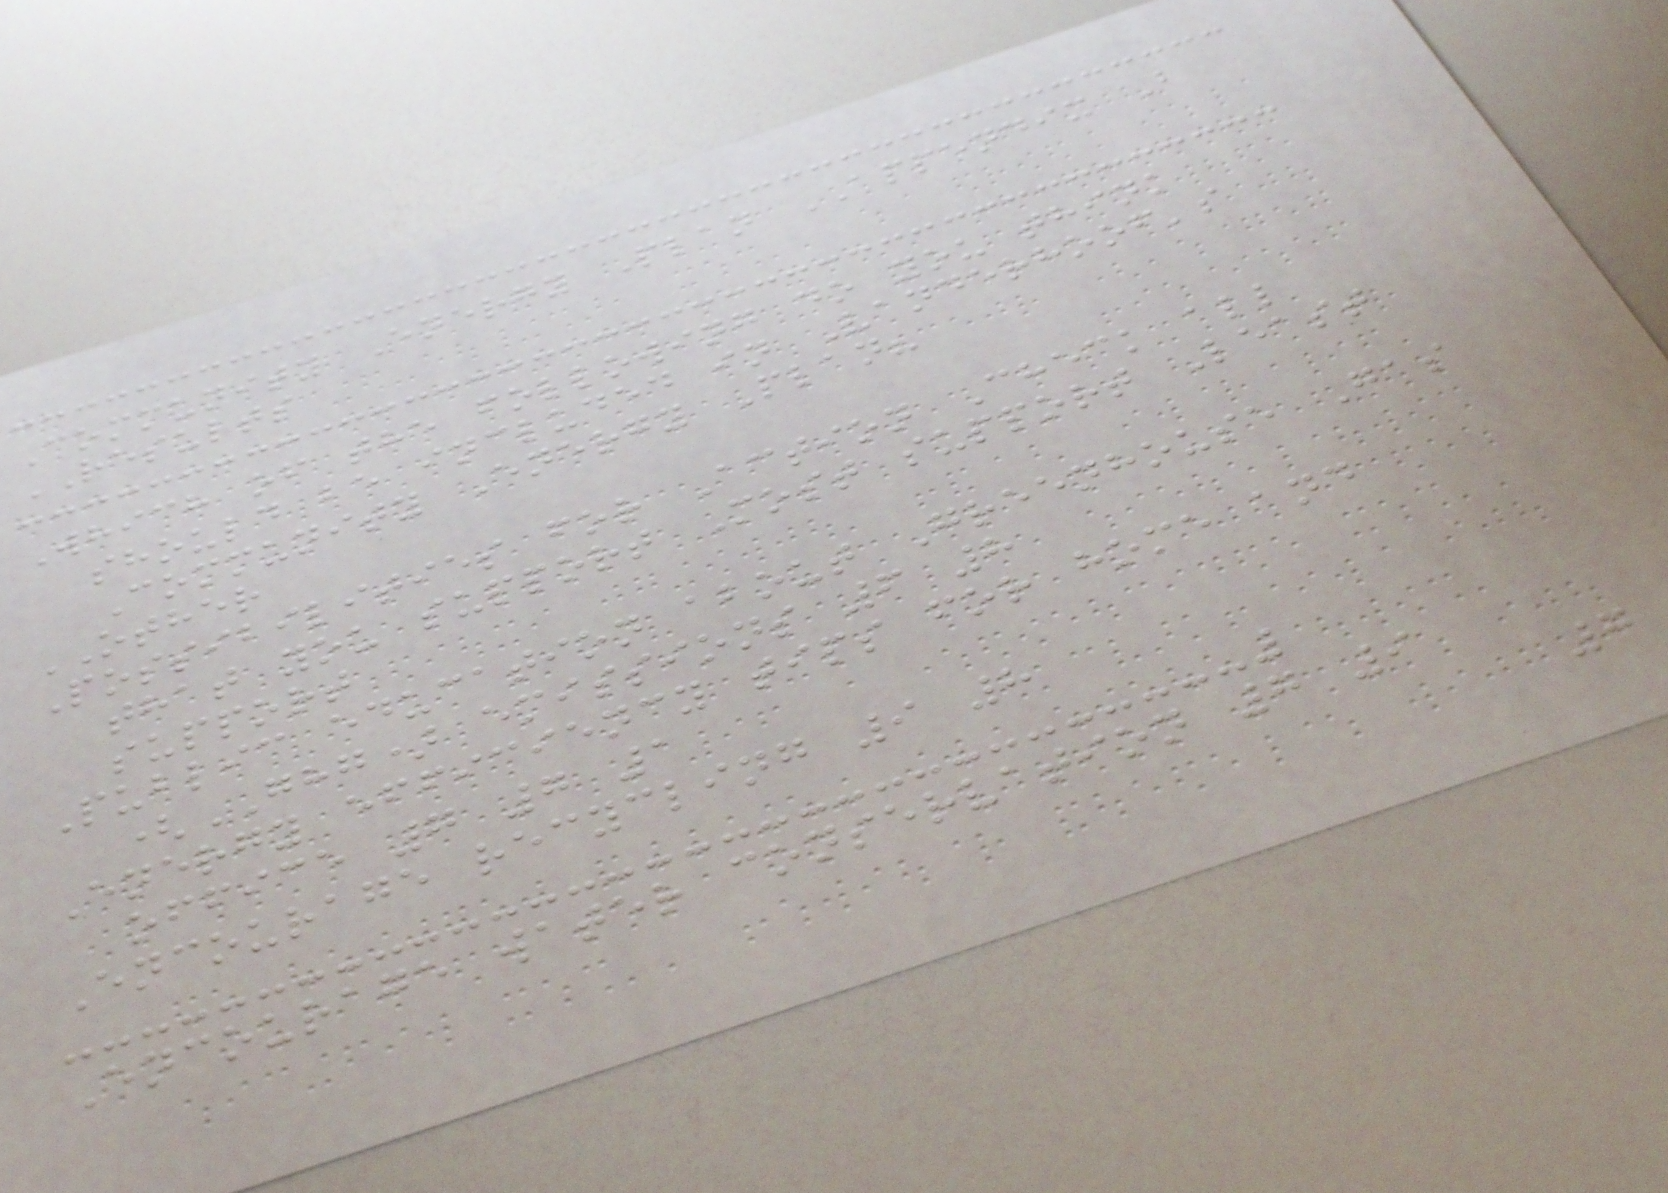Community Energy Plan APPENDIX B
RESULTS
Which of the following do you think
should be included in Vanderhoof's
Community Energy Plan?
OTHER
Possibilities for Action Check all
that you support Most support Least
support
Public education about Greenhouse Gas
(GHG) emissions 6 8
Energy efficiency tips for home and
office 7 7 1
Encourage recycling 9 8
Encourage water conservation 7 9
7
